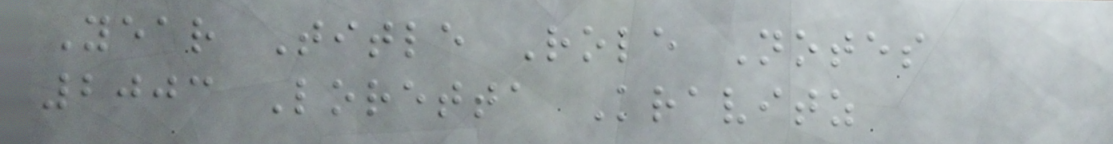Year Title Role Notes
2003 Loretta Kravitz
